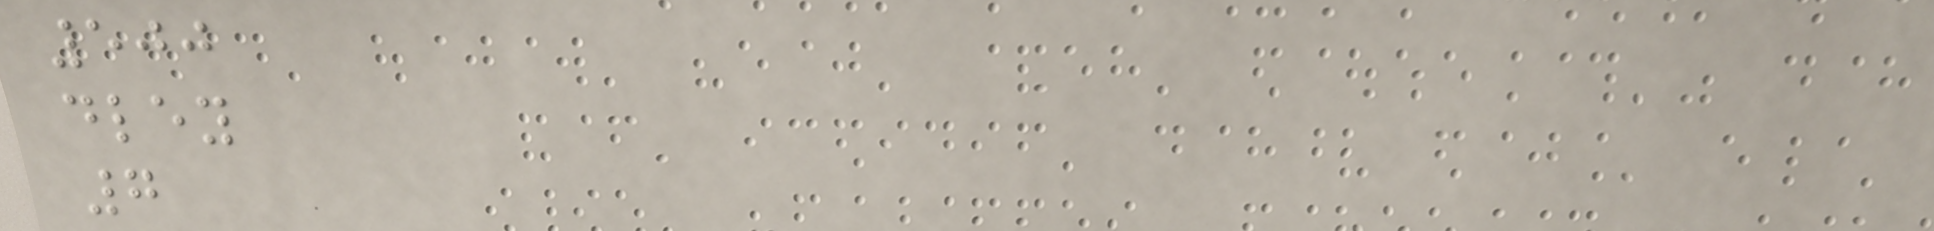500
dley
7
